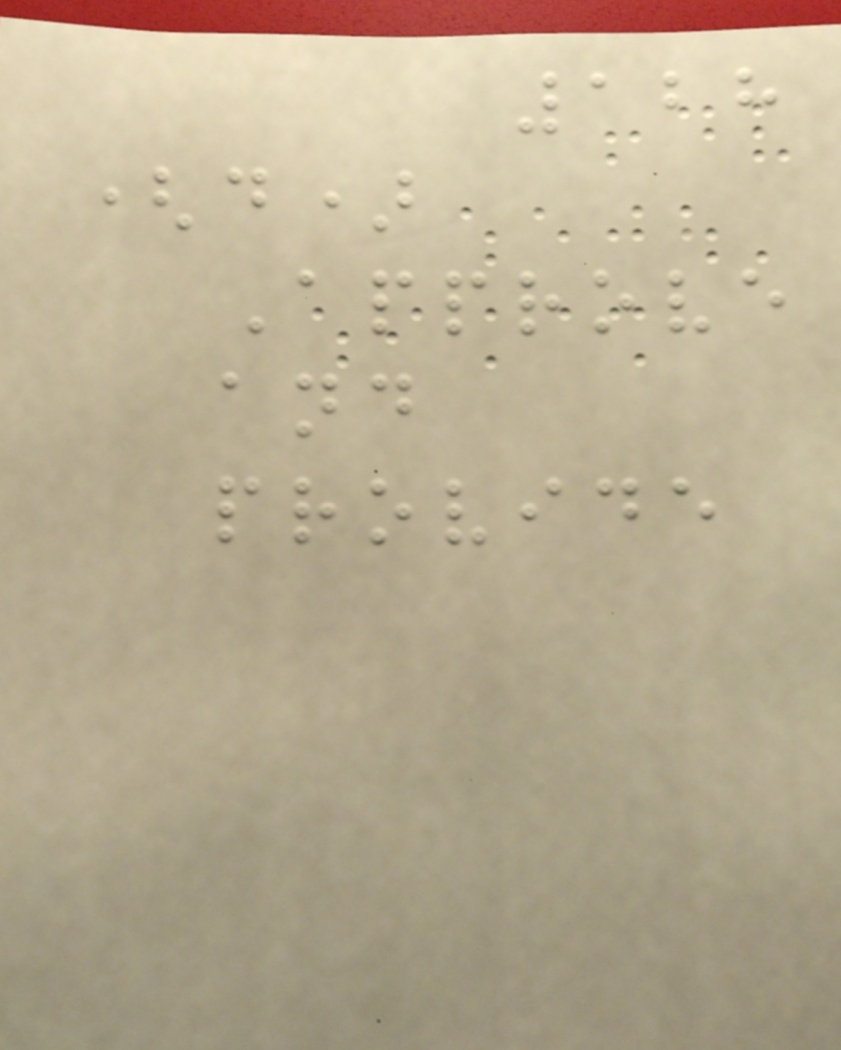128
(d)
Approve
and
provide
